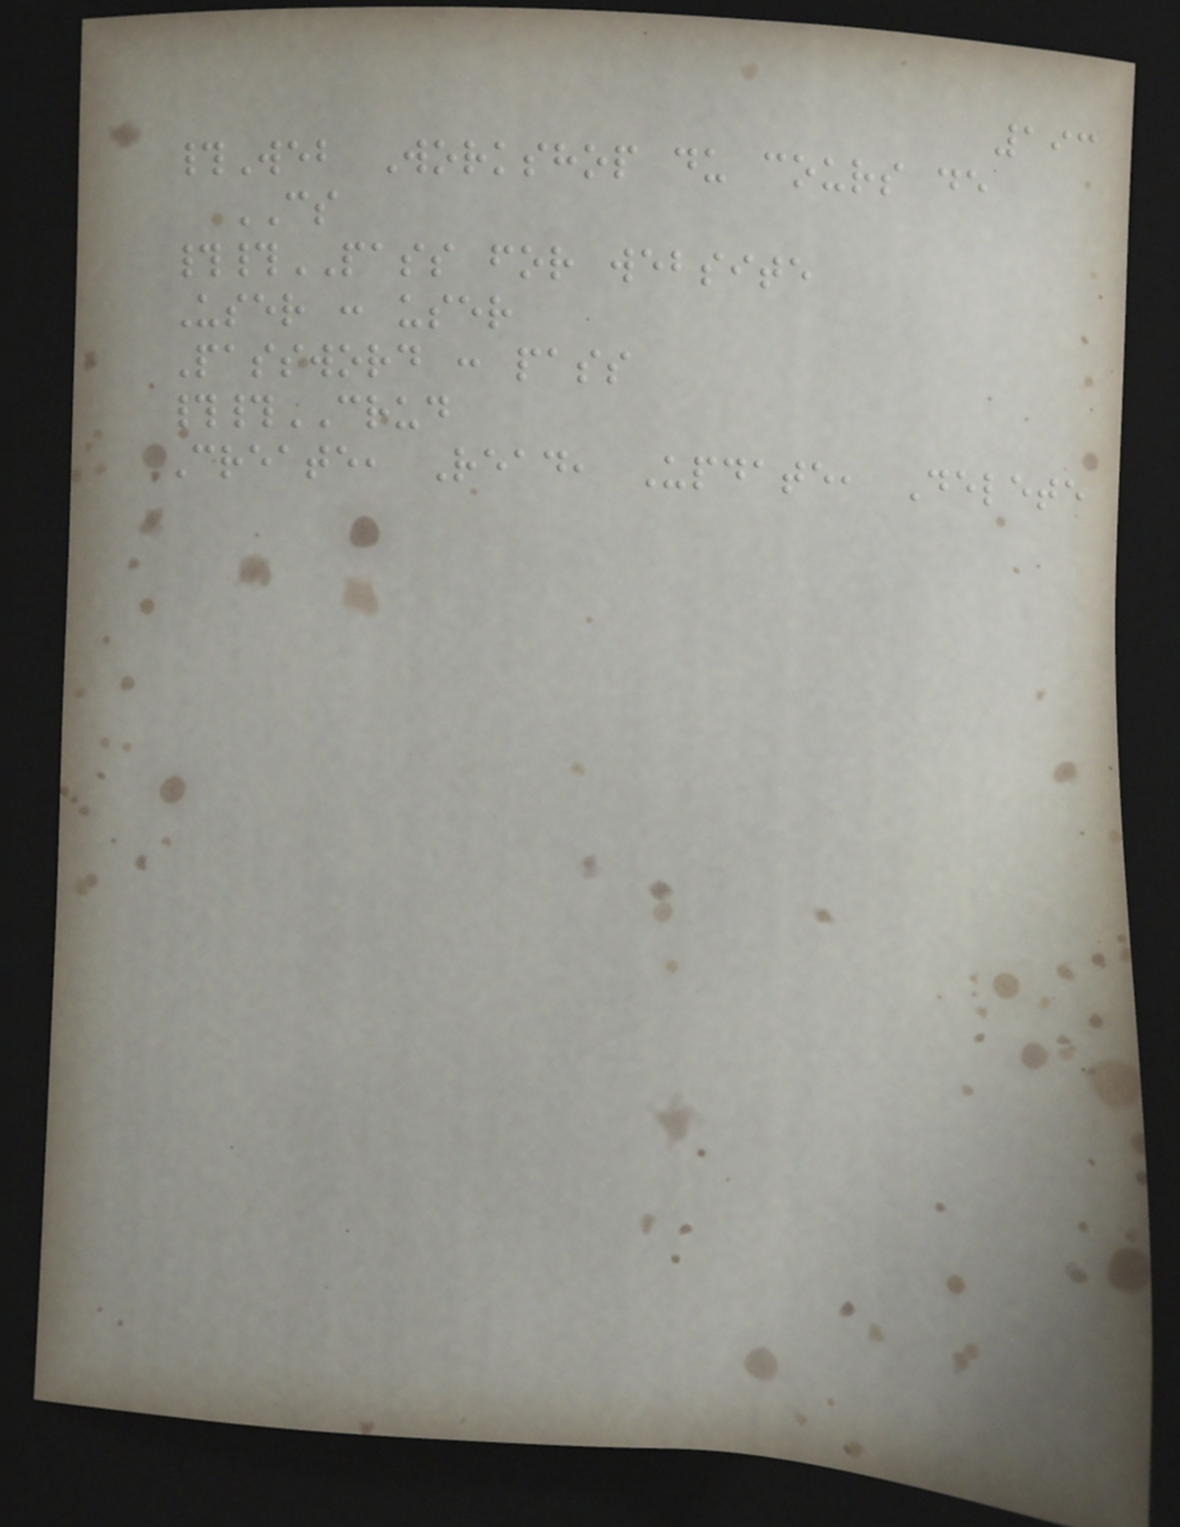193
#Web Workshop du cours de
CS
##PASS for website
User : user
Password : pass
##CRUD
Create, Read, Update, Delete
